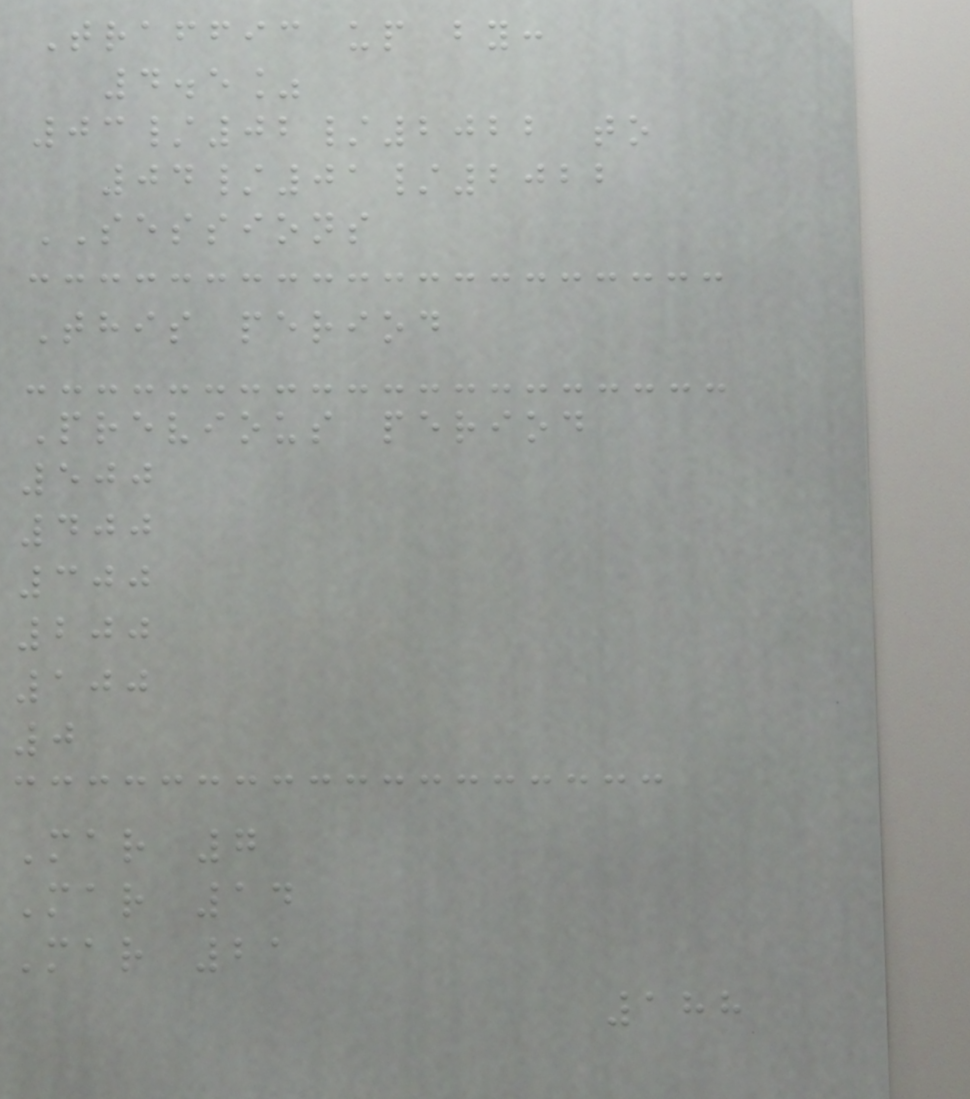Traffic up by:
4.5%
03/02/2022 to
04/01/2022
SESSIONS
This period
Previous period
500
400
300
200
100
0
Mar 7
Mar 14
Mar 21
188
